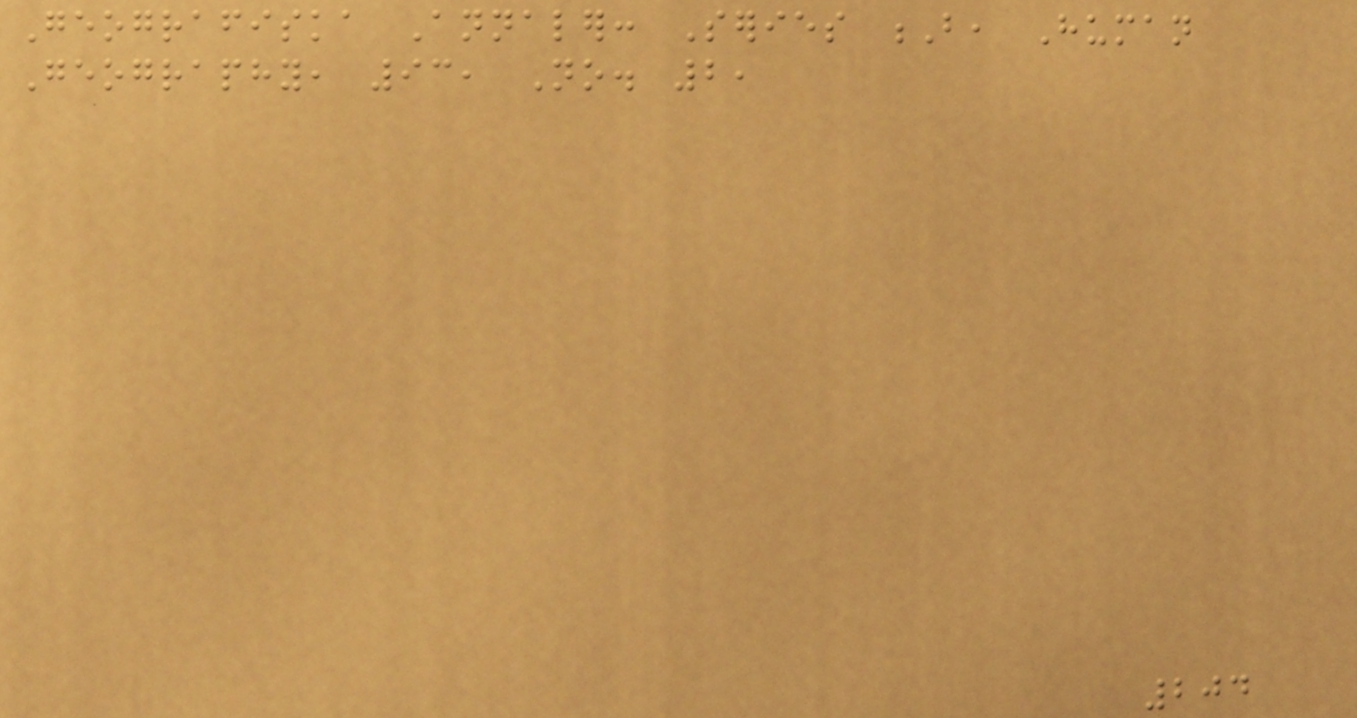Geografiska Annaler: Series B, Human
Geography, 93, No. 2,
204
